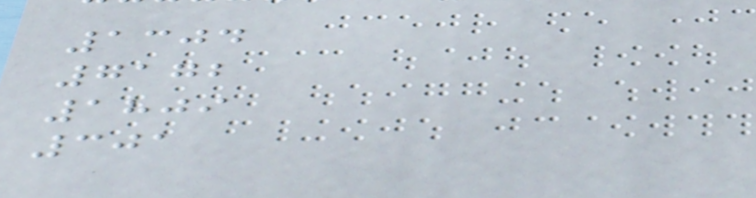1304
7172
1809
301
